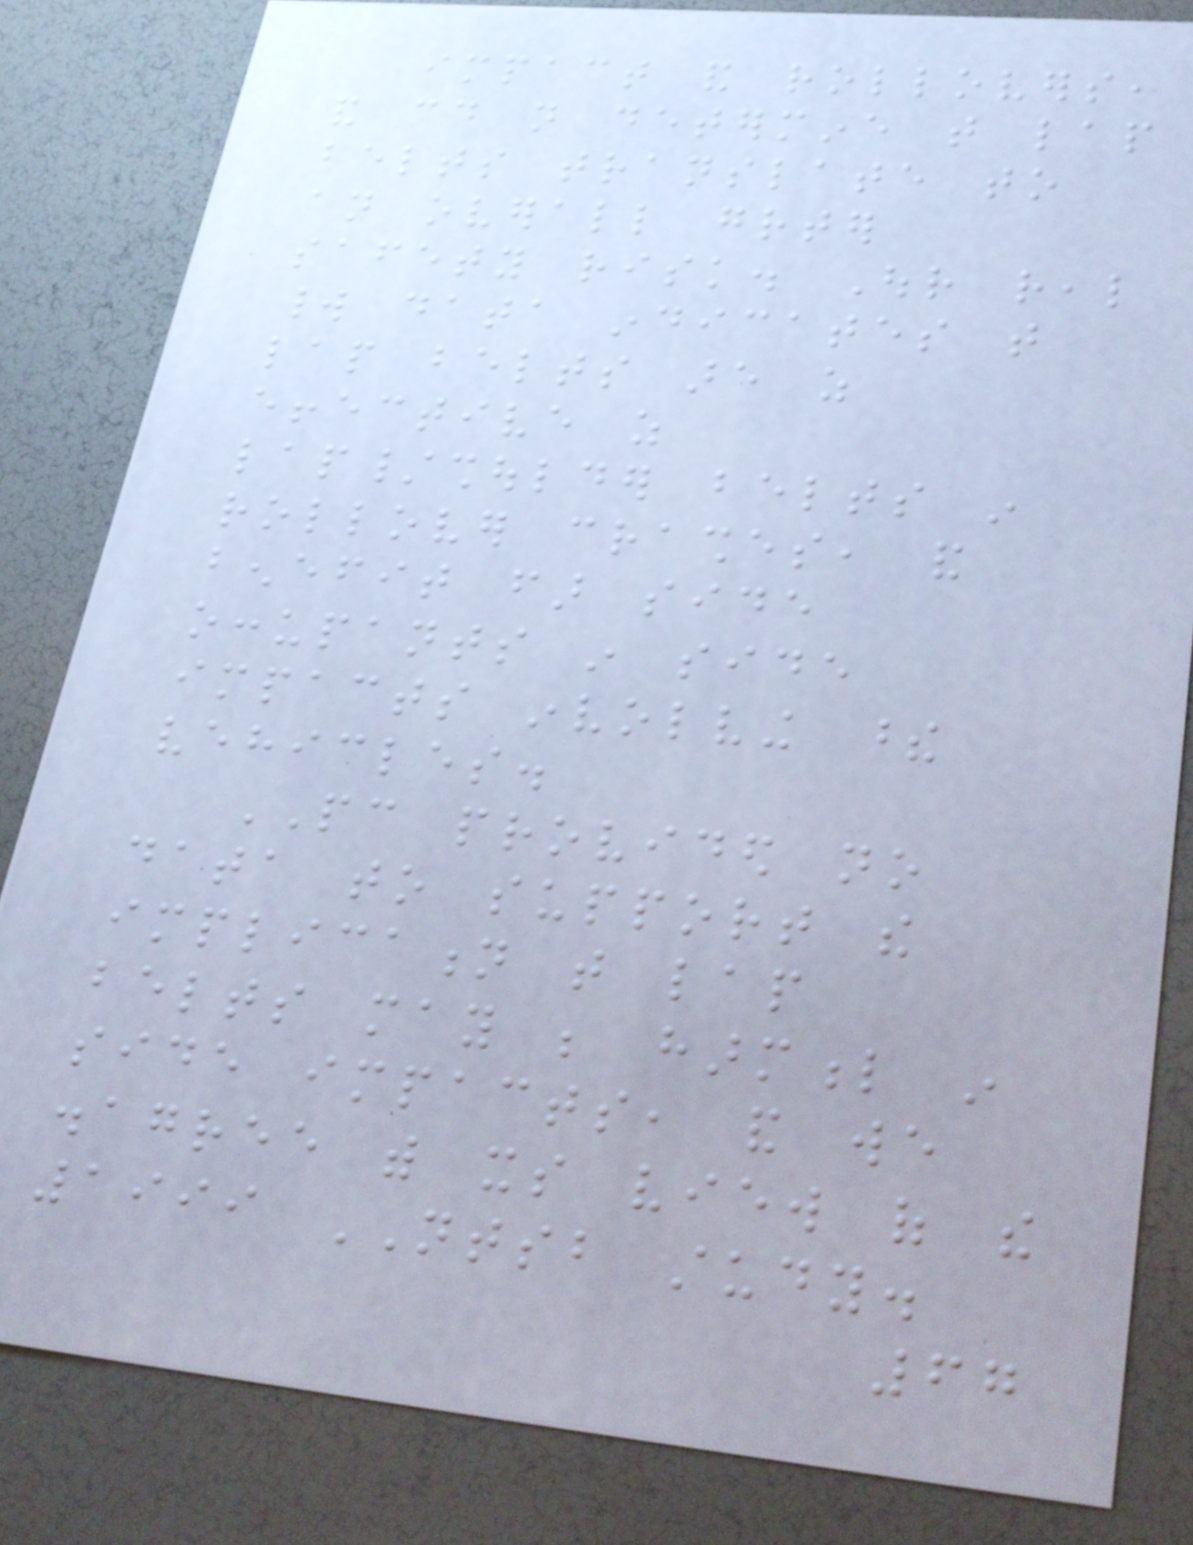impact and rollovers,
and could not determine that lap
belts translate to
an overall greater
safety risk. Our real
world data indicates that
lap belts are as
effective as
lap/shoulder belts in
rollover crashes, and
benefit far side
occupants in side
impacts involving these
vehicles.
PC provided no
data to support the
implication that lap
belts may be harmful in
side impacts, and we
disagree with its view of the
1999 NTSB study.
67
